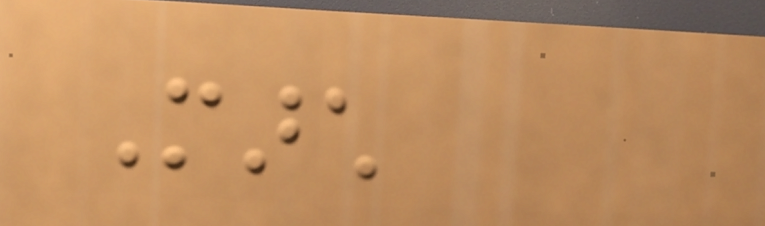March
